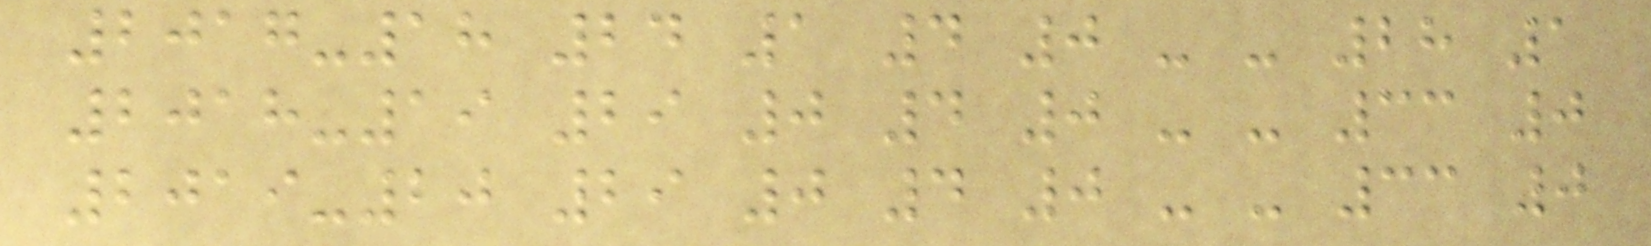2017-18 24 1 4 0 - - 28 1
2018-19 29 0 4 0 - - 33 0
2019-20 29 0 4 0 - - 33 0
